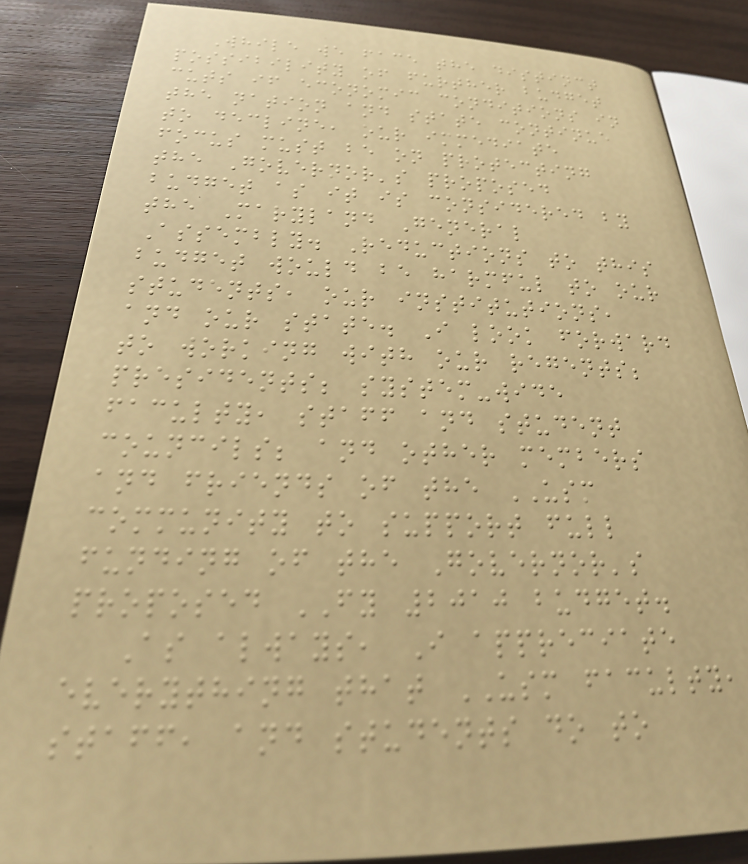While we face the distinct
possibility of further budget
cuts if economic conditions in
the nation and state continue
to decline, our immediate
focus must be on protecting
the Governor's proposed
budget as it is considered by
the Maryland General
Assembly. Reductions to this
budget would be harmful to our
students, our institutions,
and our state. I look forward
to working with our regents;
presidents; system-wide
faculty, staff and student
councils; and other members
and friends of the USM
community to support full
funding of the Governor's
proposed FY 2010 budget.
As always, I appreciate
everything that USM faculty,
staff, and students do to
